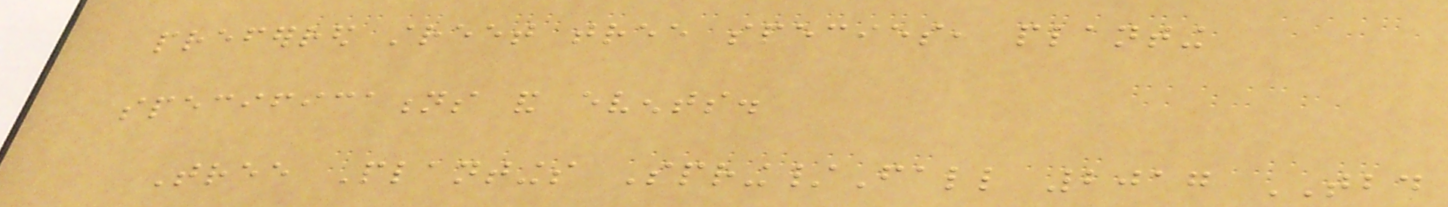preferred street tree species, planting
specifications and events.
Tree Plantings Spring/Fall 2017 TBD
